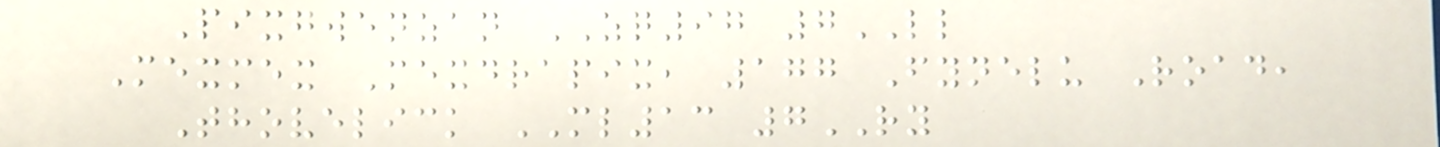Pixgwenzan ZQ97 7LL
Mexmex Mexdrapix, 177 Fynelu Road,
Thovelick ML13 7RY
